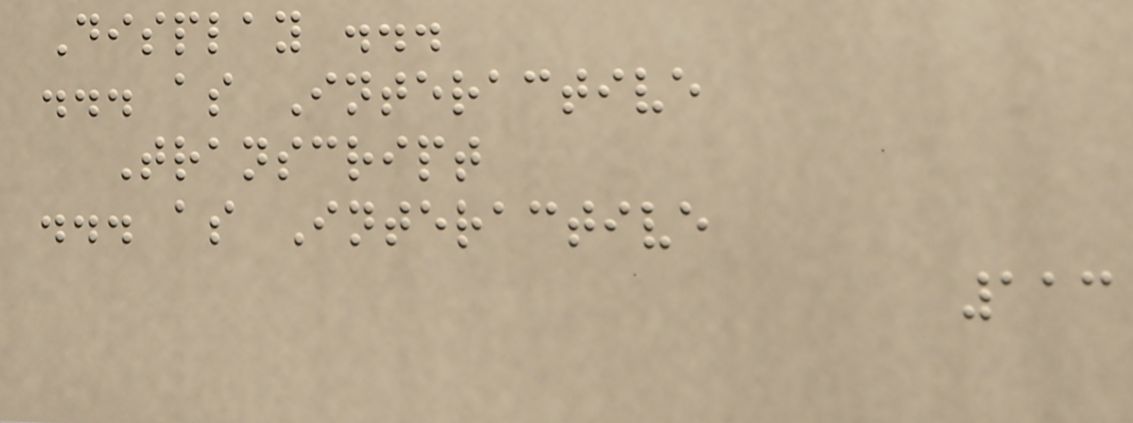Display ...
... as Interactive
Transcript
... as Interactive
113
